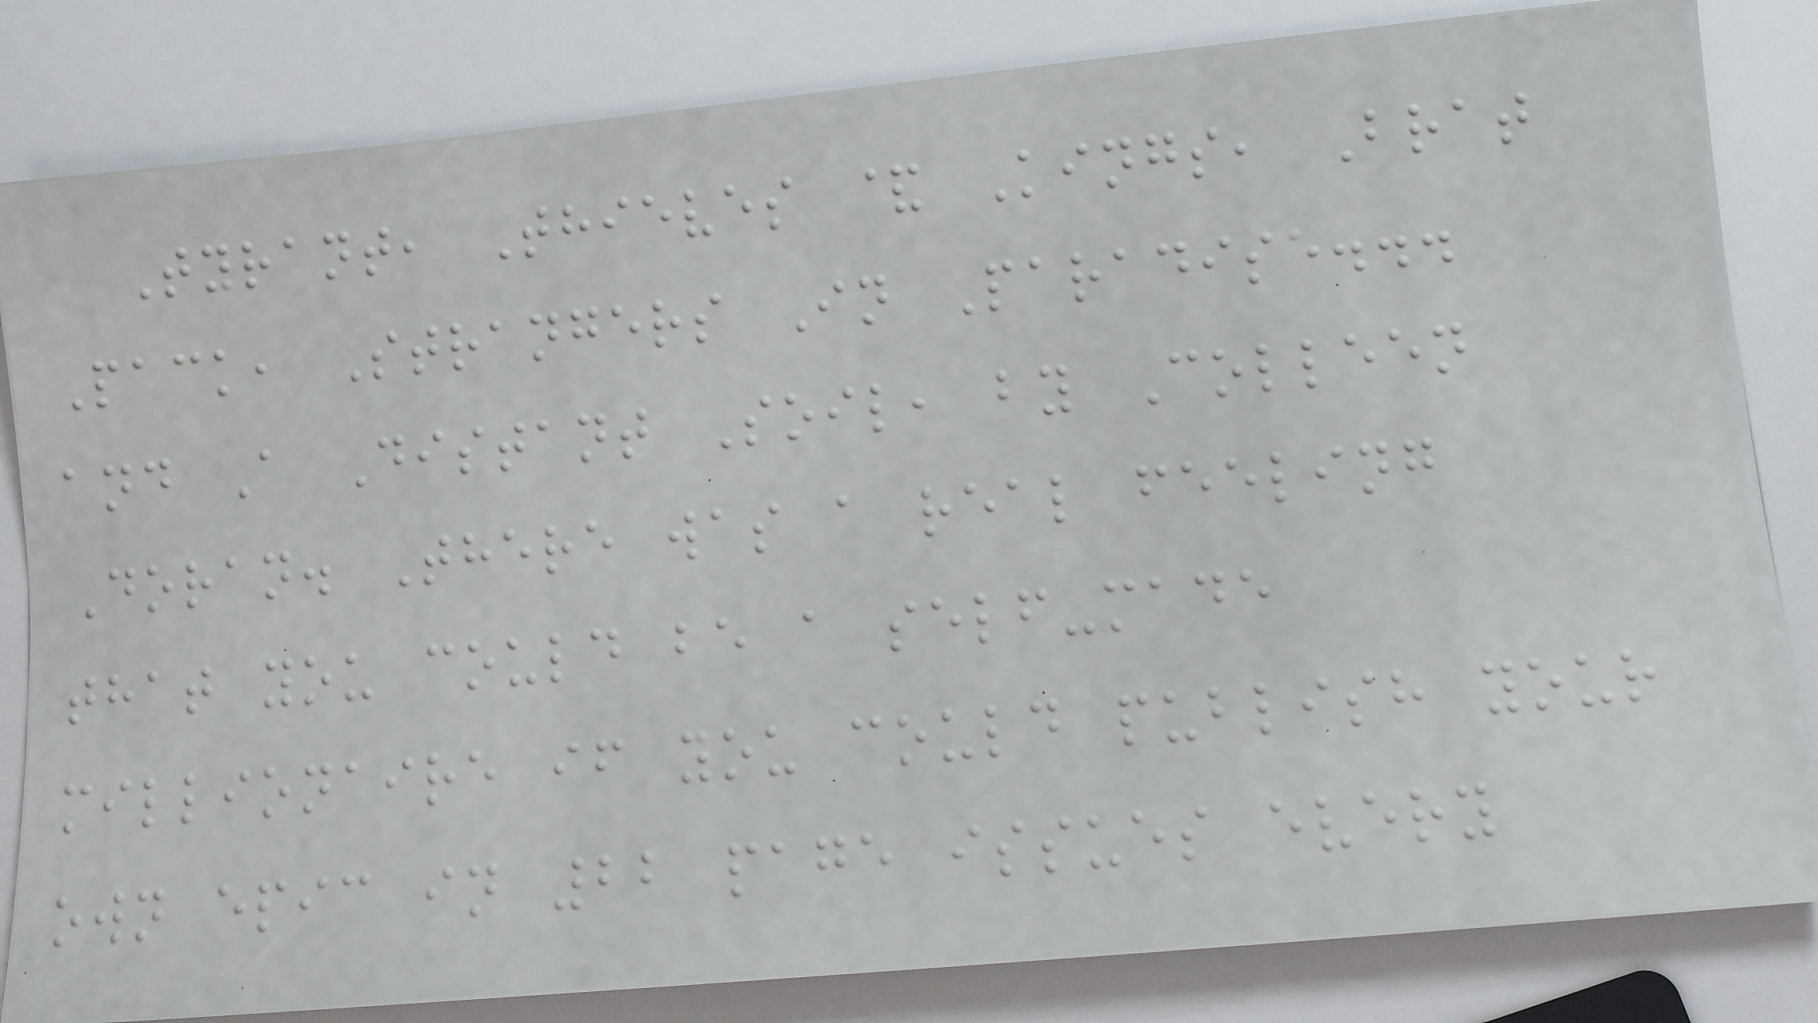Tyrant, Thieves & Kings, Brat
Pack, Strangers In Paradise...
and A Distant Soil, by Colleen
Doran. There was a real feeling
that you could be a self-made
millionaire if you could publish your
own epic in 22 page issues every
